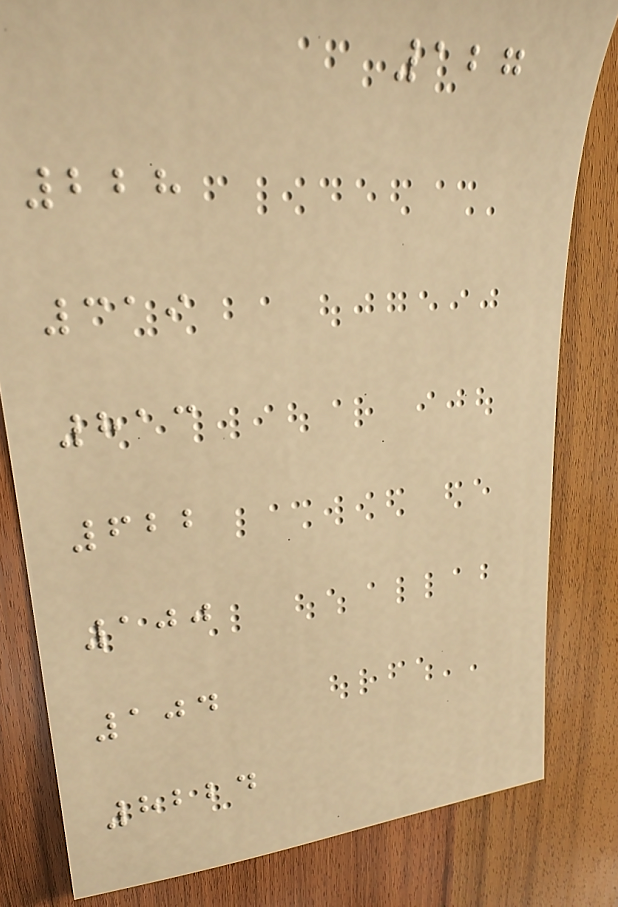127
228
319
813
622
100
104
8224
